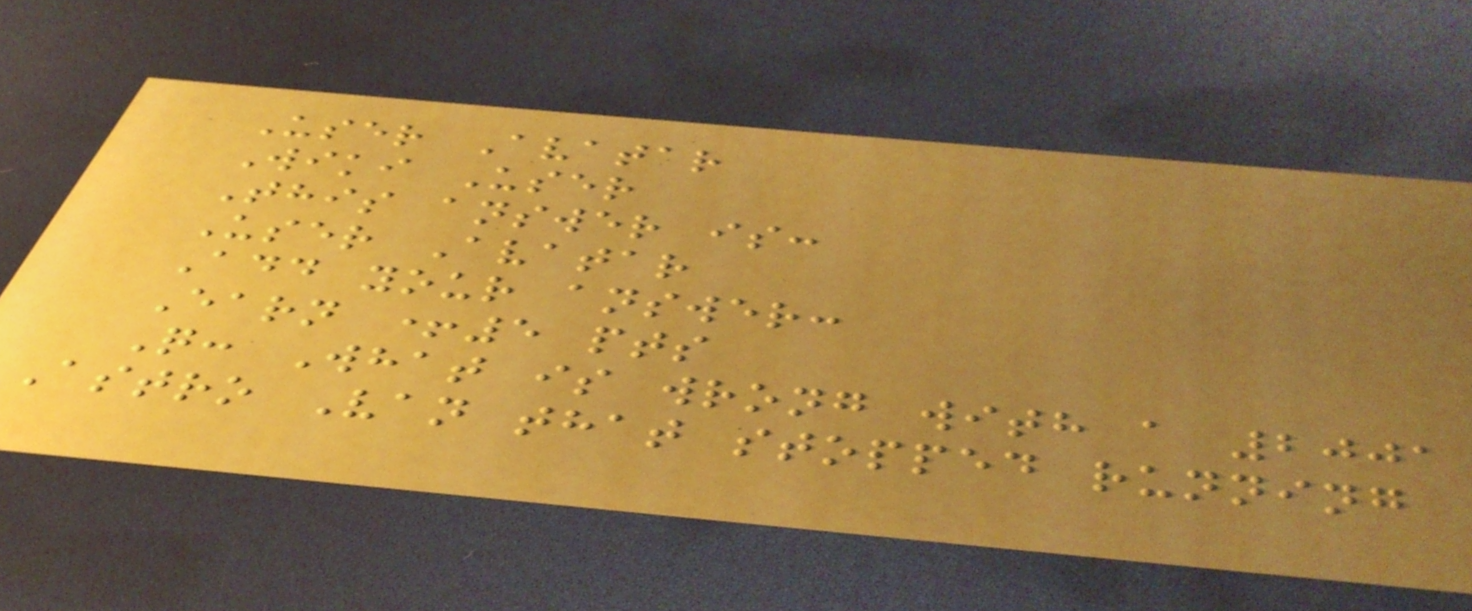User Avatar
Wiki User
This answer is:
User Avatar
Add your answer:
Earn +5 pts
Q: What is wrong with a 2001
Astro Van that stopped running
